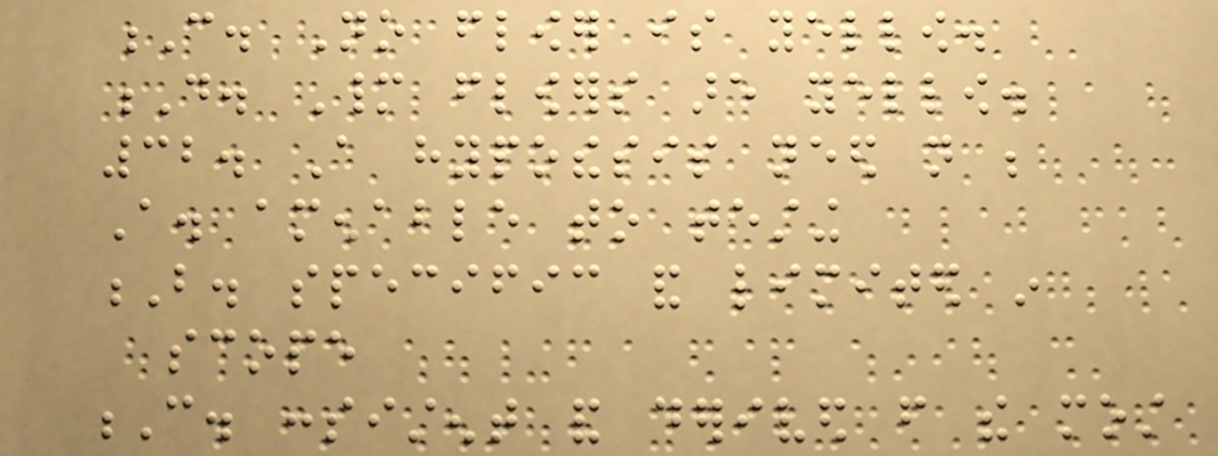C. No flower is yellow.
D. Many flowers are yellow.
32. A hypothesis need not be
A. amenable to testing
B. specific and limited in
scope
C. consistent and derived from the most
